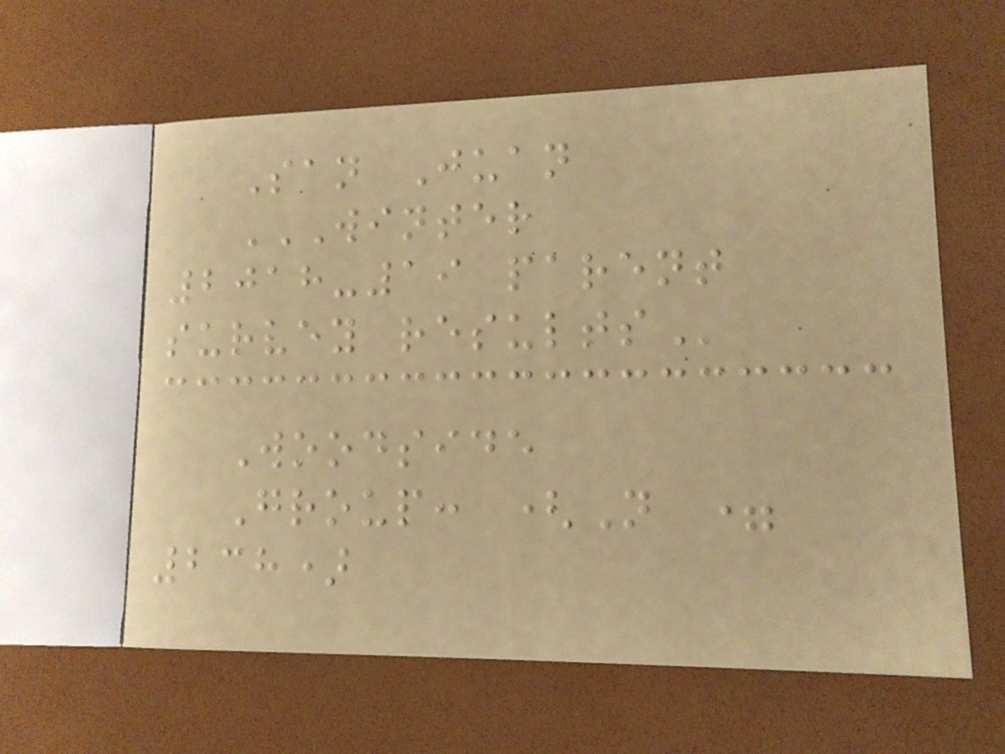San Juan
WINTER
2018-19 PARENT
SURVEY RESULTS
Woodside
Group: (N =
238)
